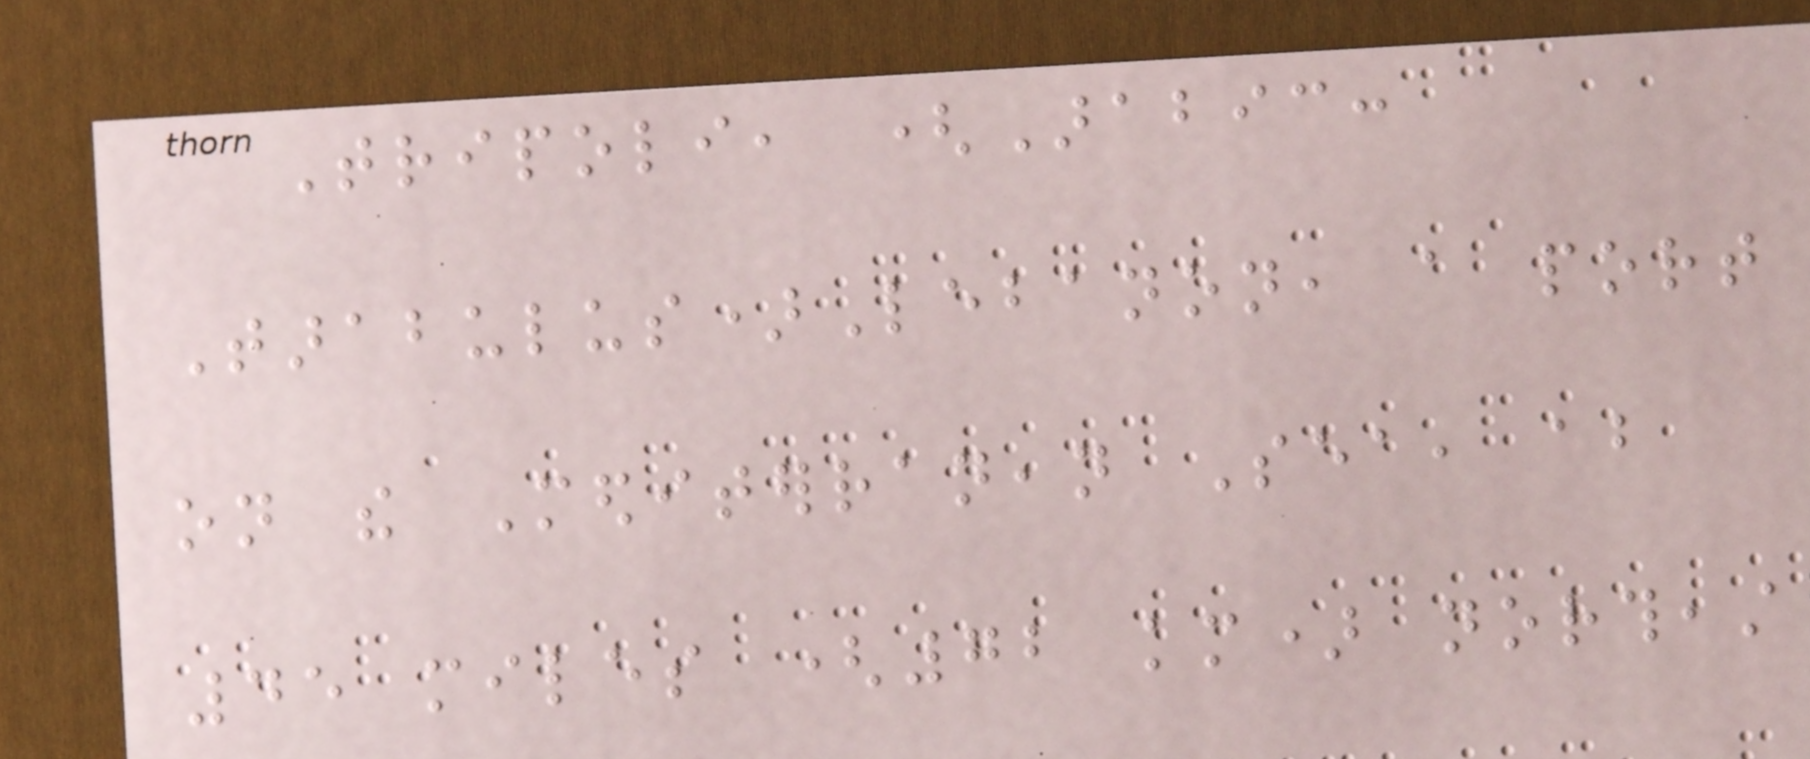Tripoli, (Arabic:
Tarabulus)Lebanon, a port
on the Mediterranean Sea, about
45 miles (72 km) northeast
